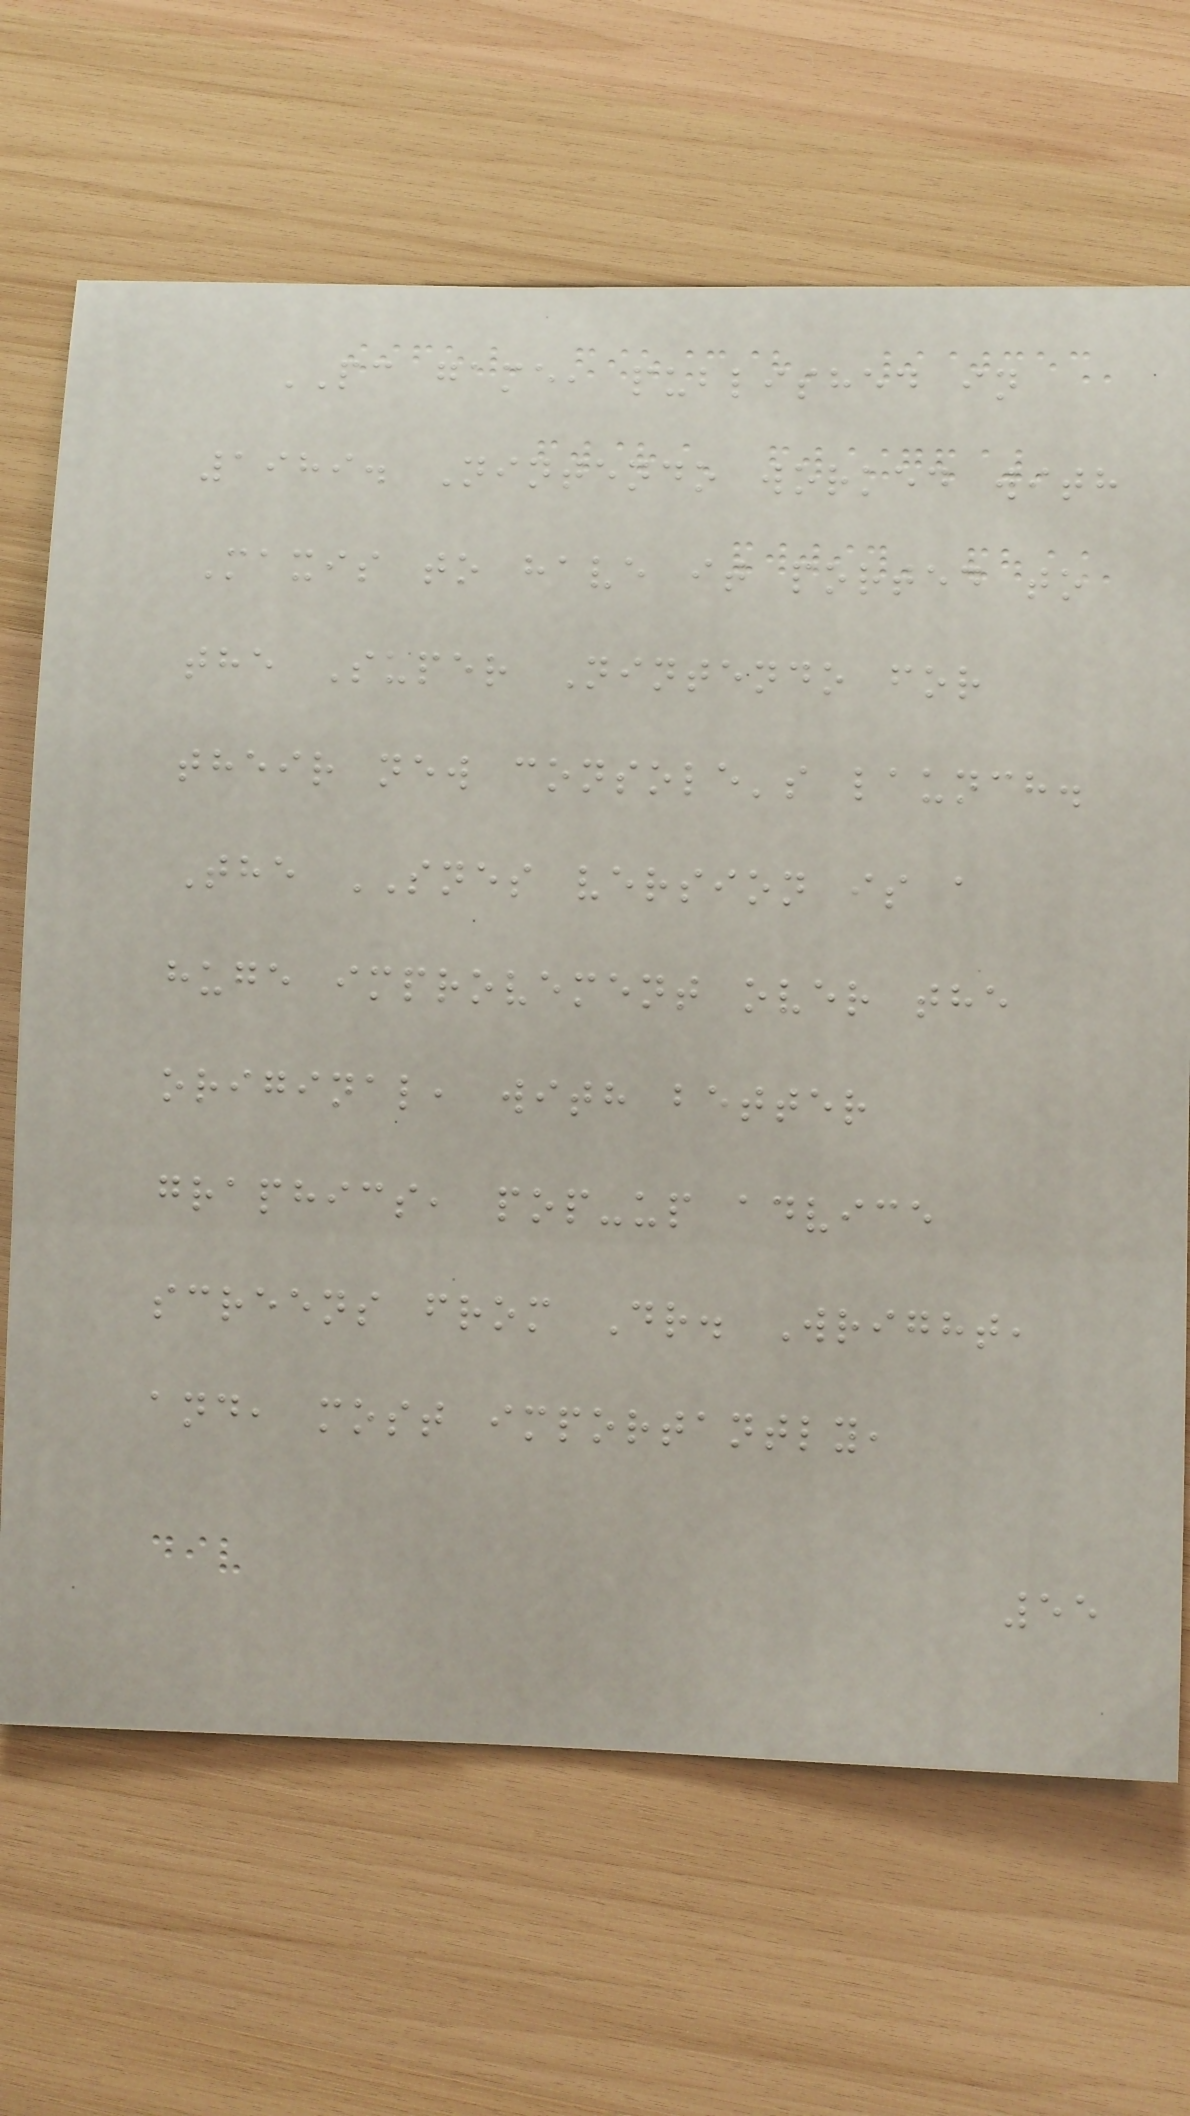PC game, published in
1989. Nintendo worked with
Maxis to have it ported to
the Super Nintendo for
their new console's launch.
The SNES version is a
huge improvement over the
original, with better
graphics, pop-up advice
screens from Dr. Wright,
and, most importantly,
55
